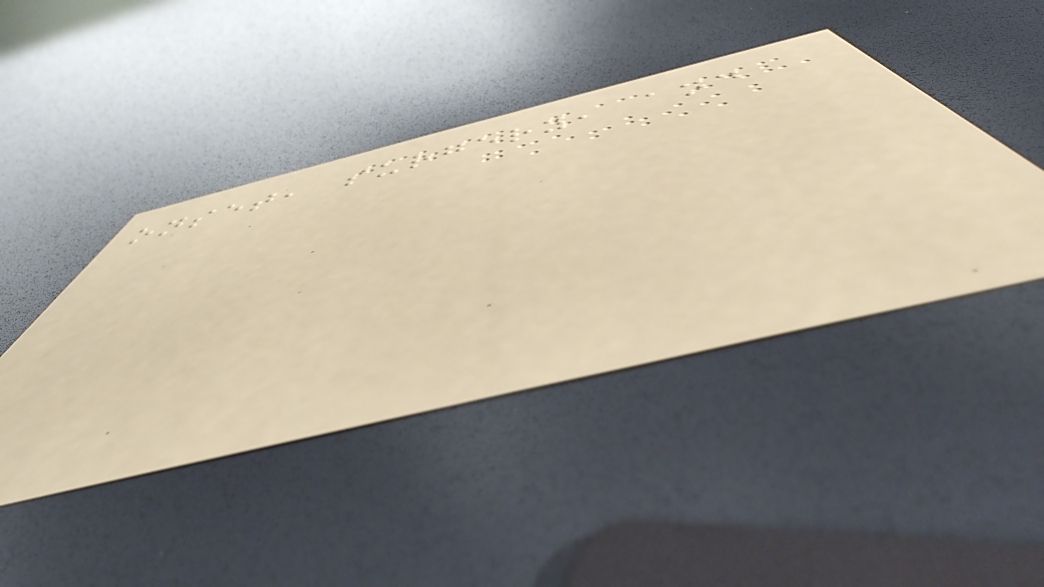onset, surgery, and
